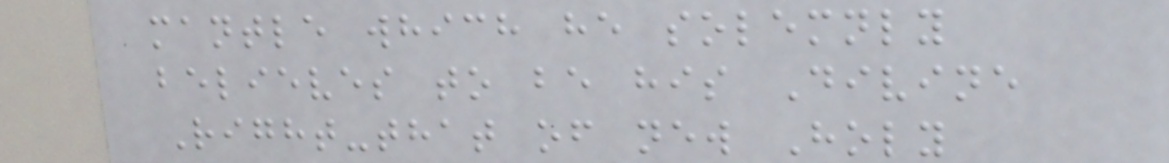mantle which he solemnly
believes to be his Divine
Right-that of new Holy
